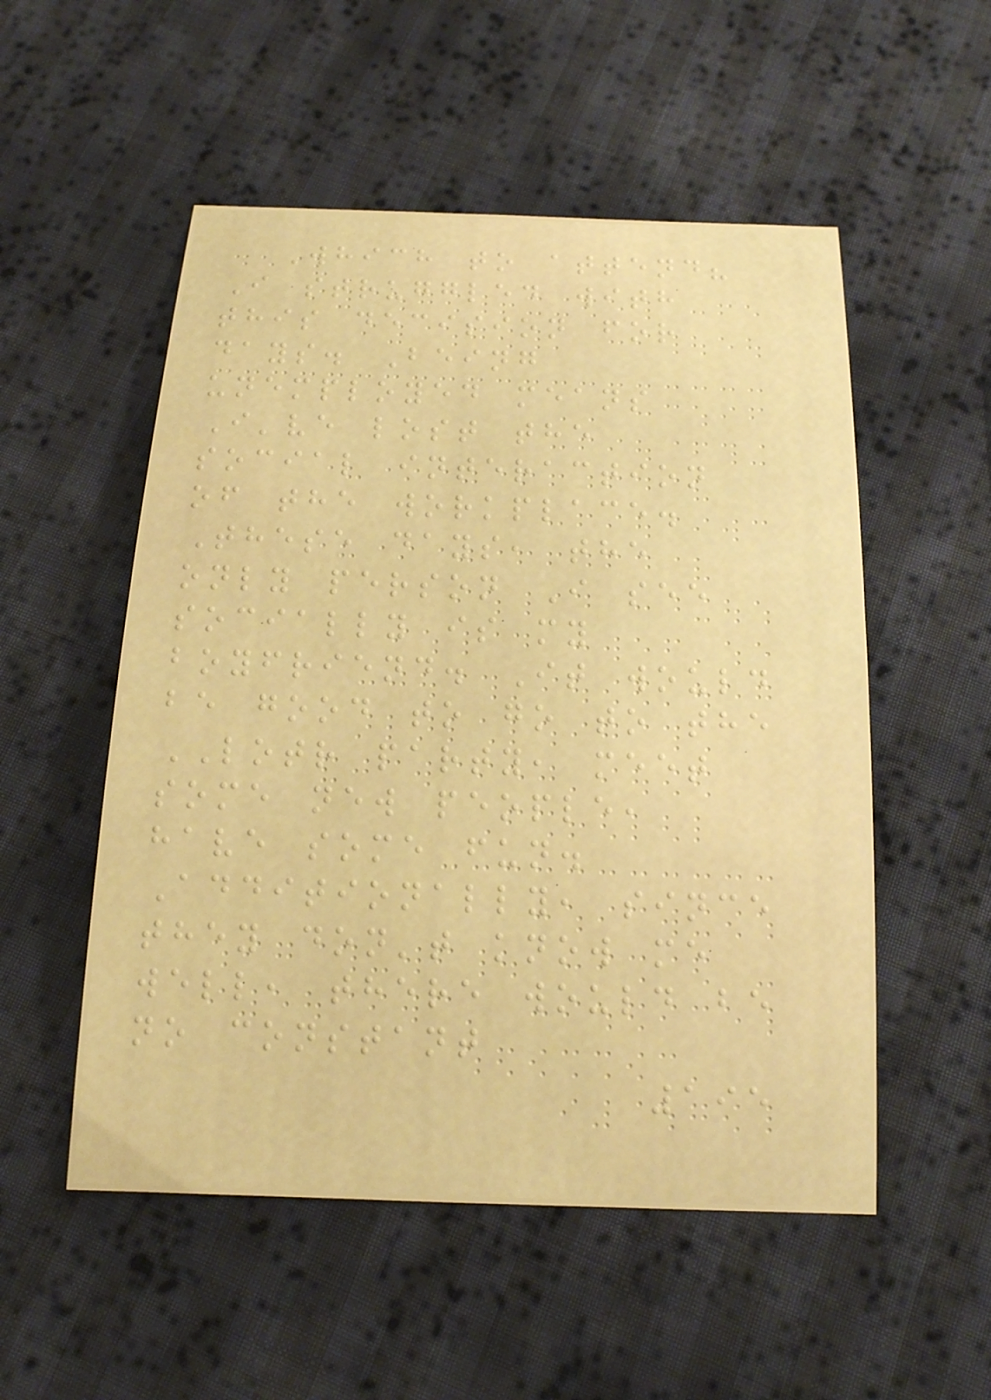Which to attend?
I struggled with
this decision for
days. Being
unemployed means
I've lost the
social interaction
of the workplace.
These days, the
only person I see
socially is my
boyfriend. It would
be good to go to the
LOTR party, meet
some new people,
have some fun.
Additionally, since
they don't know me
well, there would be
no constant
195
